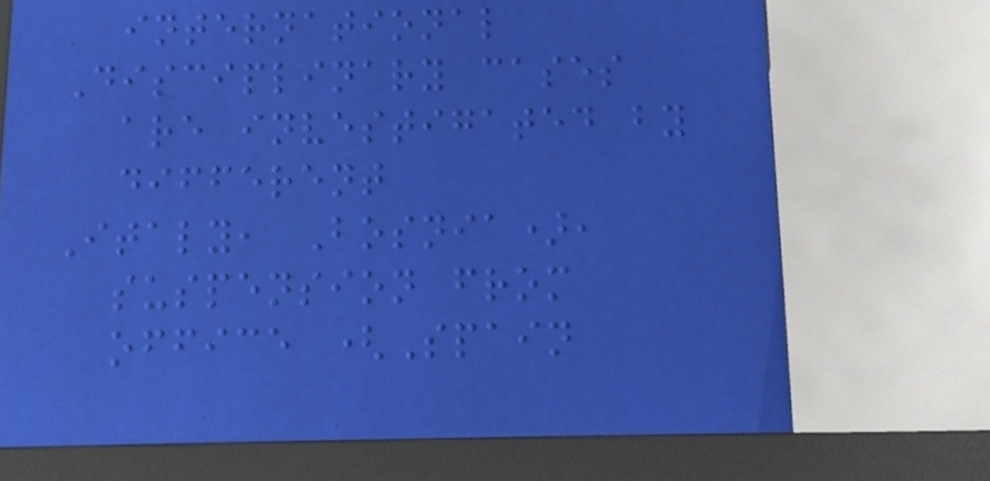international
Disciplinary cases
are investigated by
different
Italy, Bosnia),
suspension from
office (Spain
